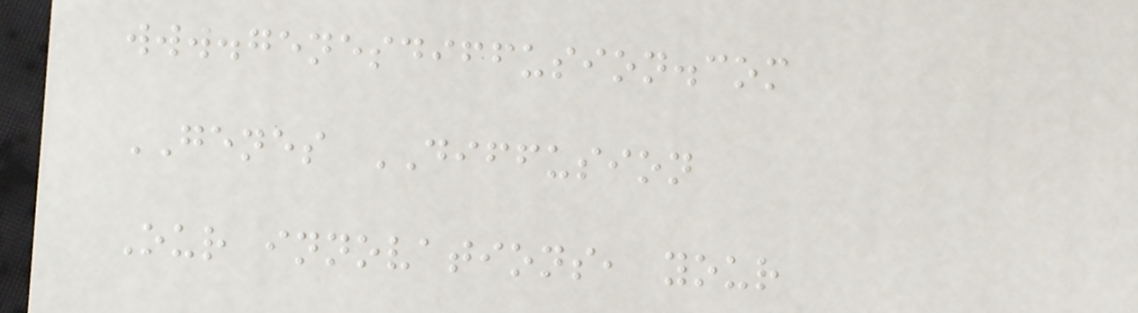www.genesdiffusion.com
GENES DIFFUSION
Our innovations, your
